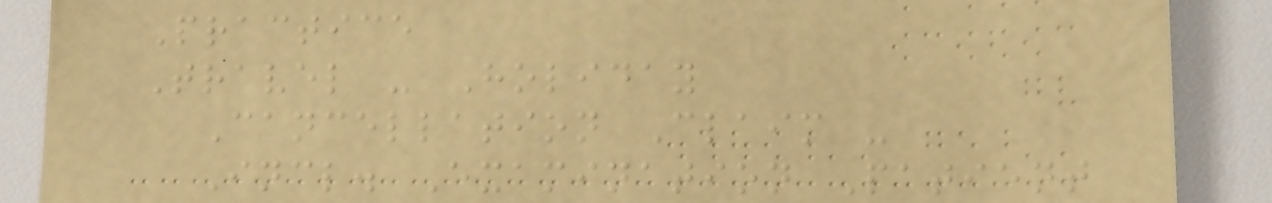Practice
Travel - Holiday
Cancellation Claim -
Incl. Examination Patient
